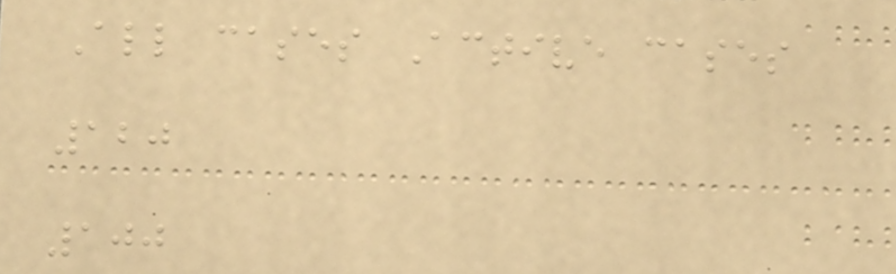All cases Active cases
120
100
